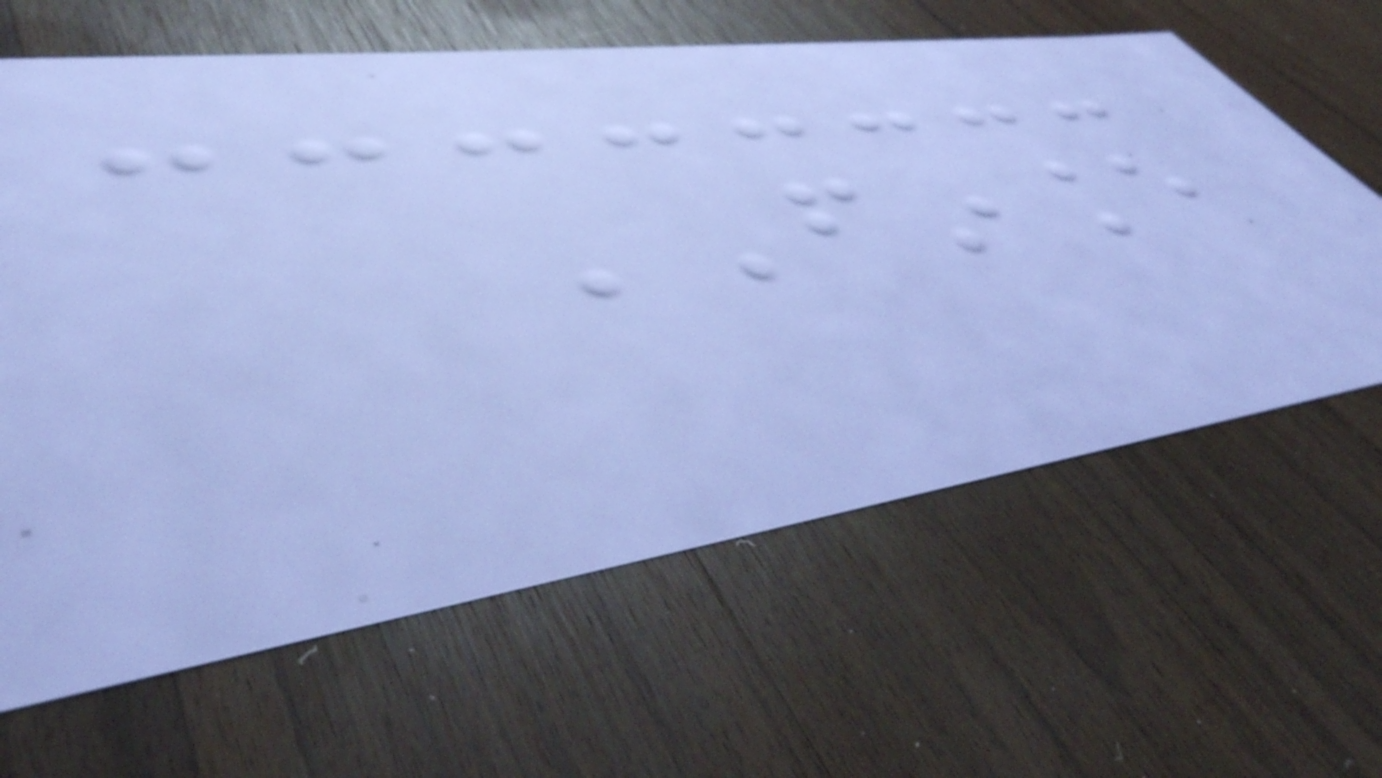FINANCE
